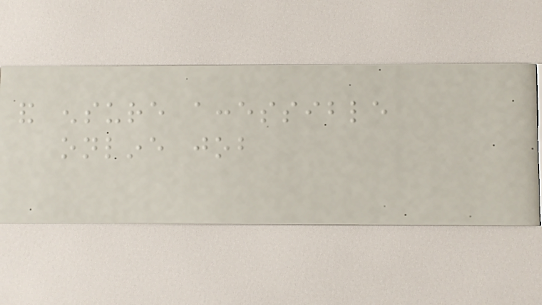and ensure accessible
online job
